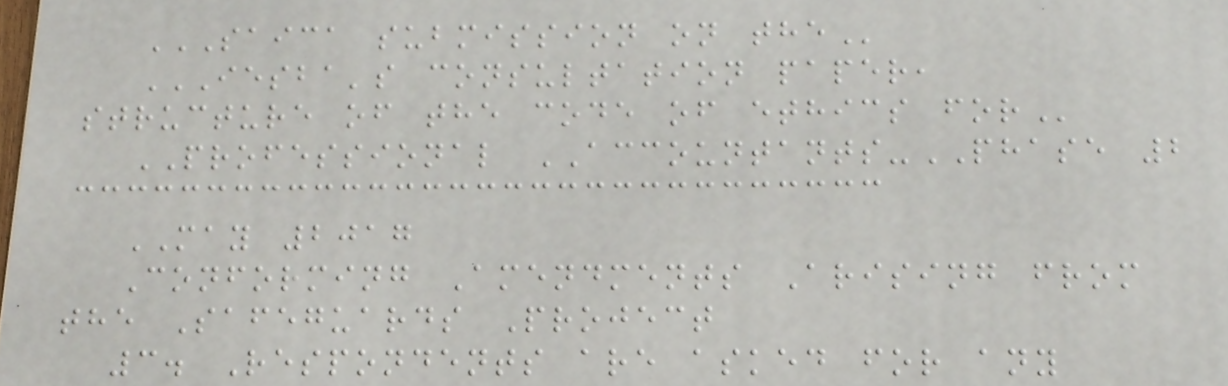SAICA SUBMISSION ON THE
IESBA'S CONSULTATION PAPER,
STRUCTURE OF THE CODE OF ETHICS FOR
PROFESSIONAL ACCOUNTANTS-PHASE 2
MAY 2017
Conforming Amendments Arising from
the Safeguards Project
3. Respondents are asked for any
